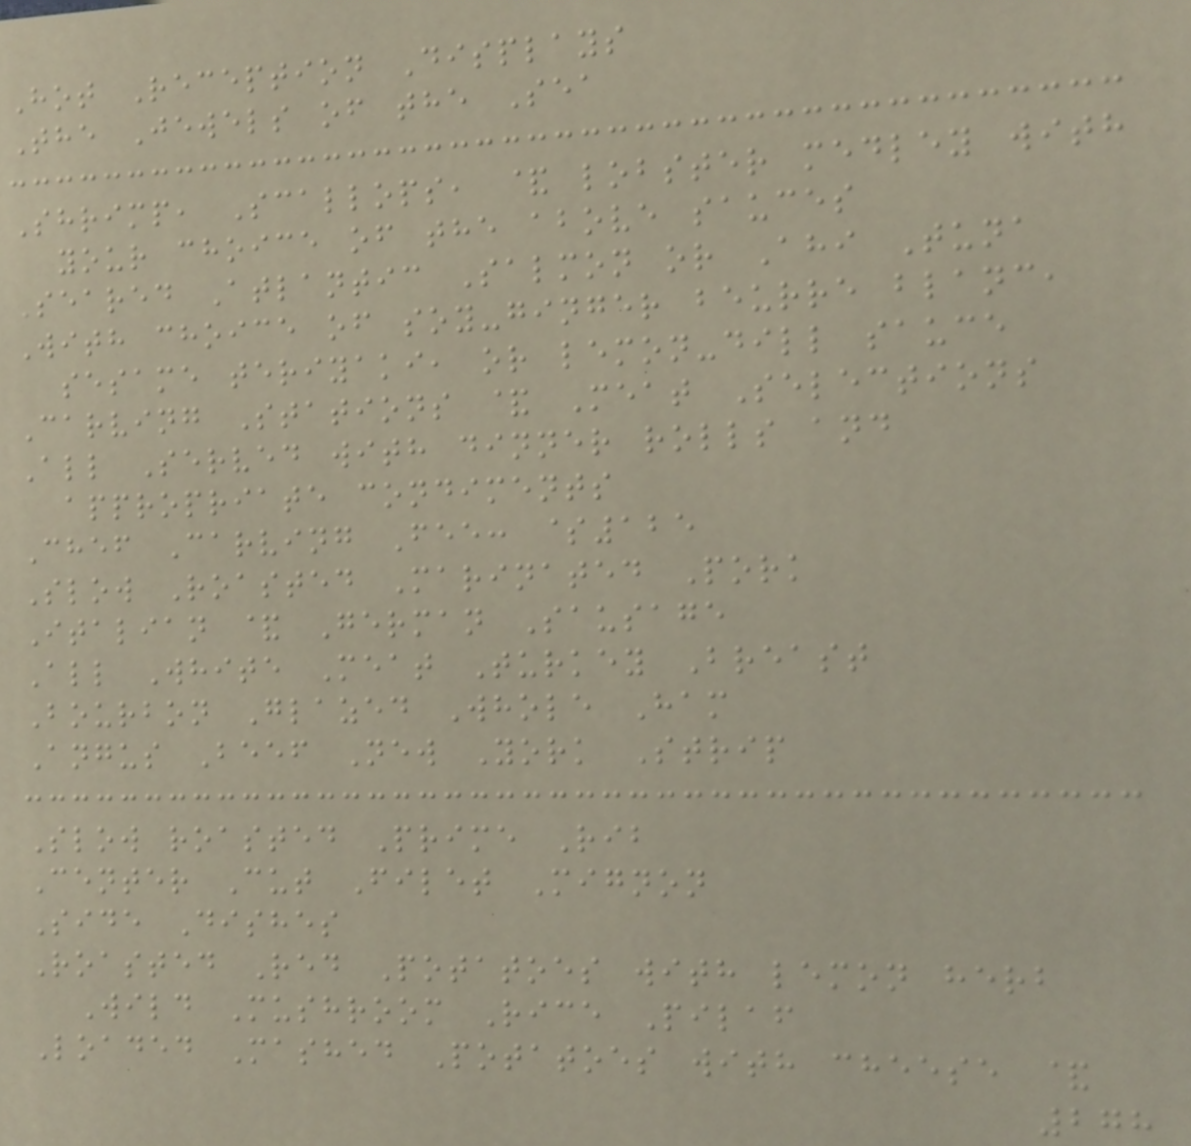Hot Reception Displays
The Jewels of the Sea
Shrimp, Scallops, & lobster medley with
your choice of the above sauces
Seared Atlantic Salmon or Ahi Tuna
With choice of soy-ginger beurre blanc,
sesame teriyaki, or lemon-dill sauce
Carving Stations & Meat Selections
All Served with dinner rolls and
appropriate condiments
Chef Carving Fee: $125
Slow Roasted Marinated Pork
Italian & German Sausage
All White Meat Turkey Breast
Bourbon Glazed Whole Ham
Angus Beef New York Strip
Slow roasted Prime Rib
Center Cut Filet Mignon
Side Dishes
Roasted Red Potatoes with lemon herb
Wild Mushroom Rice Pilaf
Loaded Mashed Potatoes with cheese &
278
